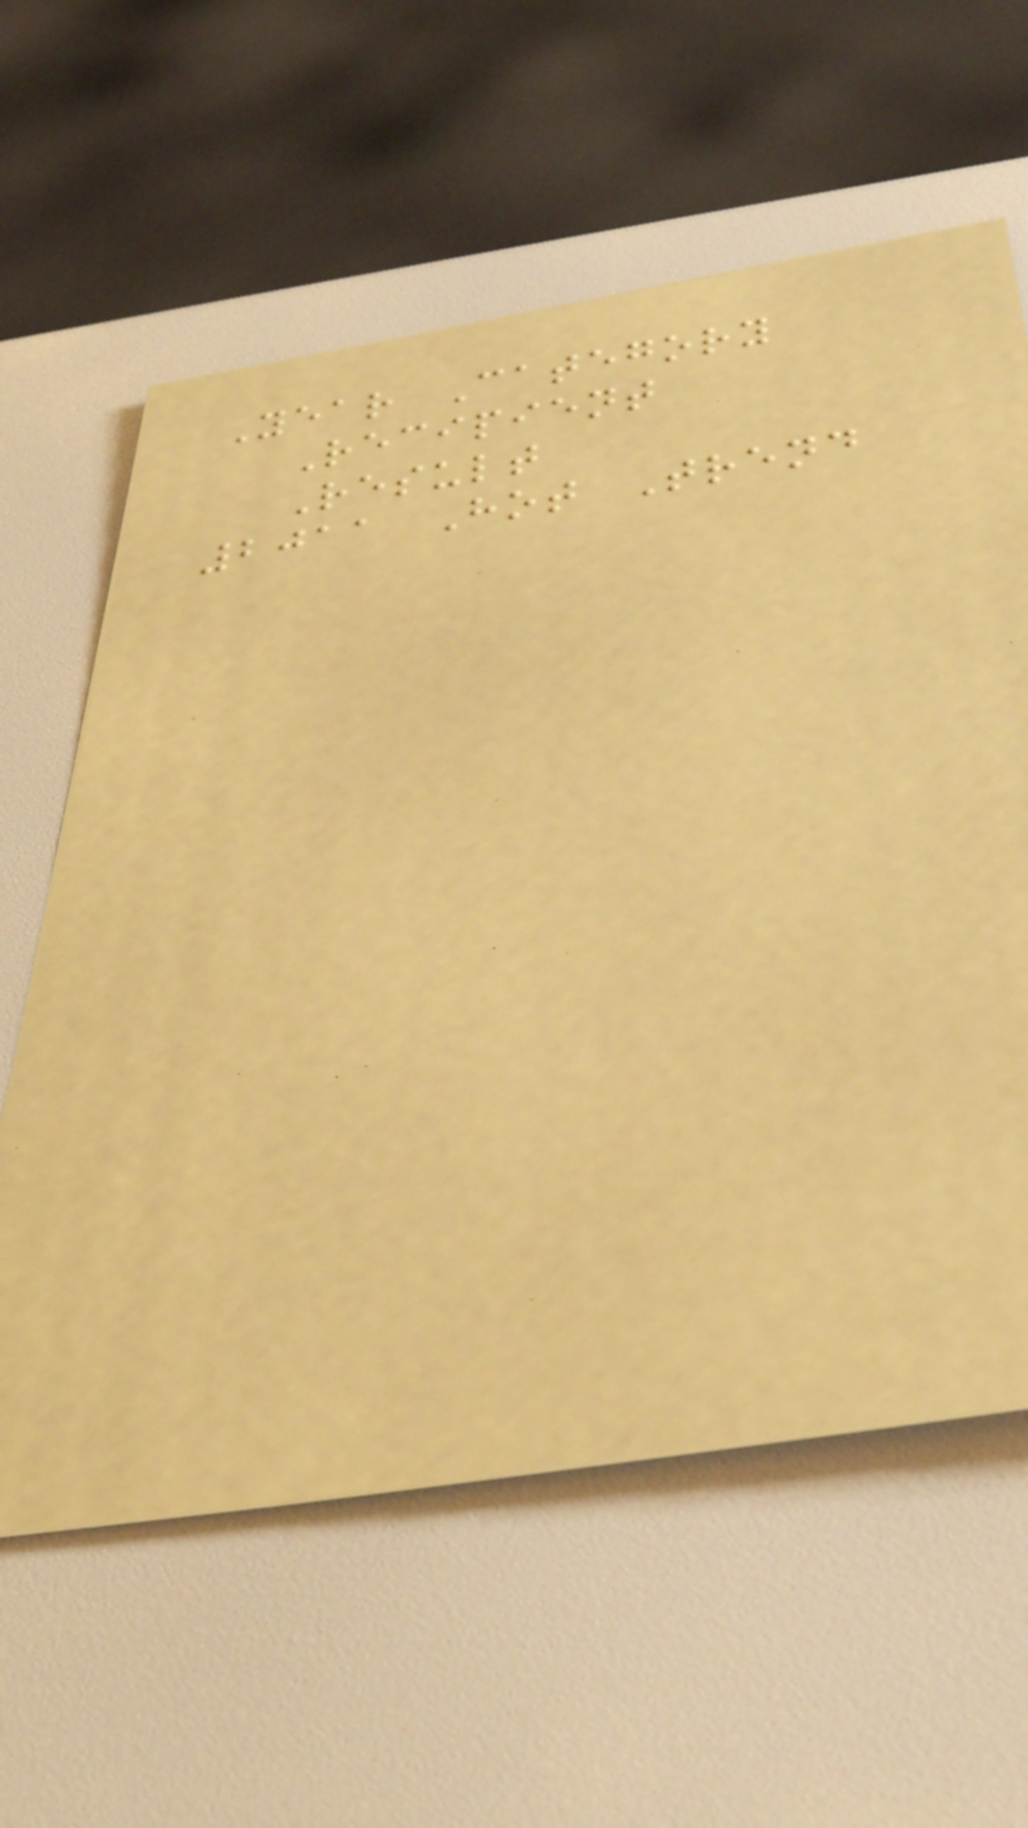Year Category
Recipient
Result
2011 Hot Trend
